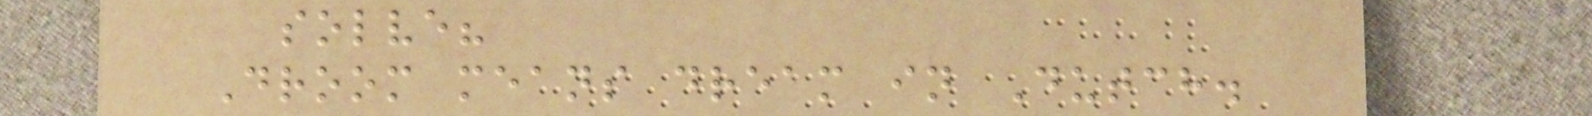solve?
Droom means dream in Dutch.
